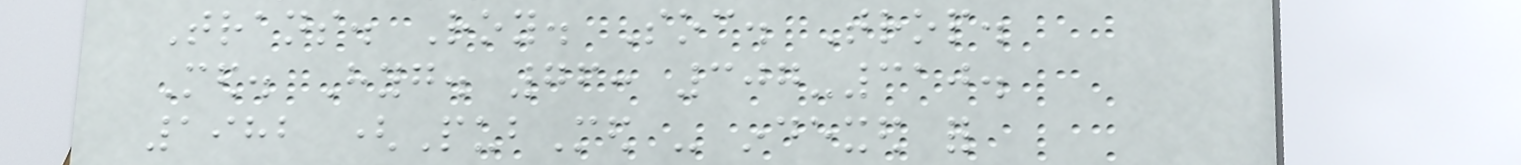Trans. Roy. Soc. Trop.
Med. Hyg. 76: 307-310.
1982 (PubMed - indexed for
